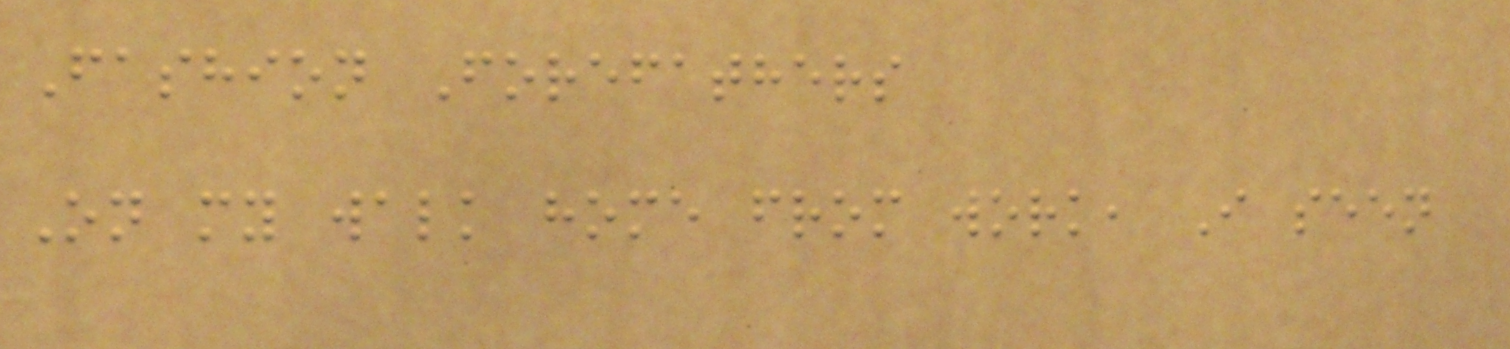Fashion Forefathers
On my walk home from work, I seen
